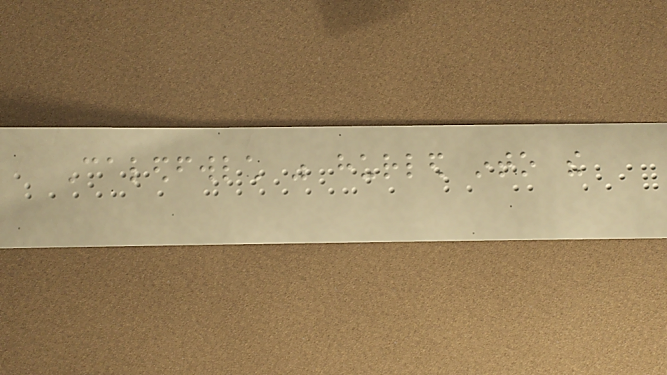Caledfwlch was hurled into the
